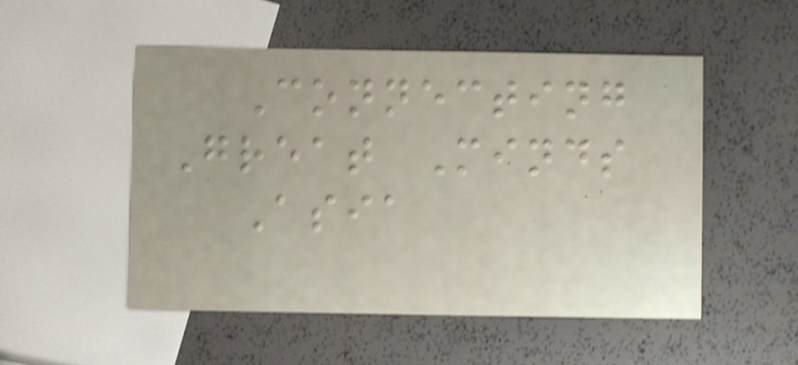Connecting
Great Minds
Asia
